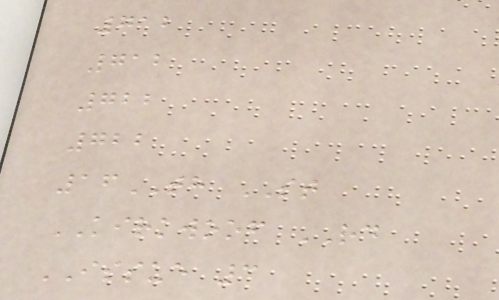712
712
722
722
16TH ST
KIRKWOOF RD
ISSUE 3
